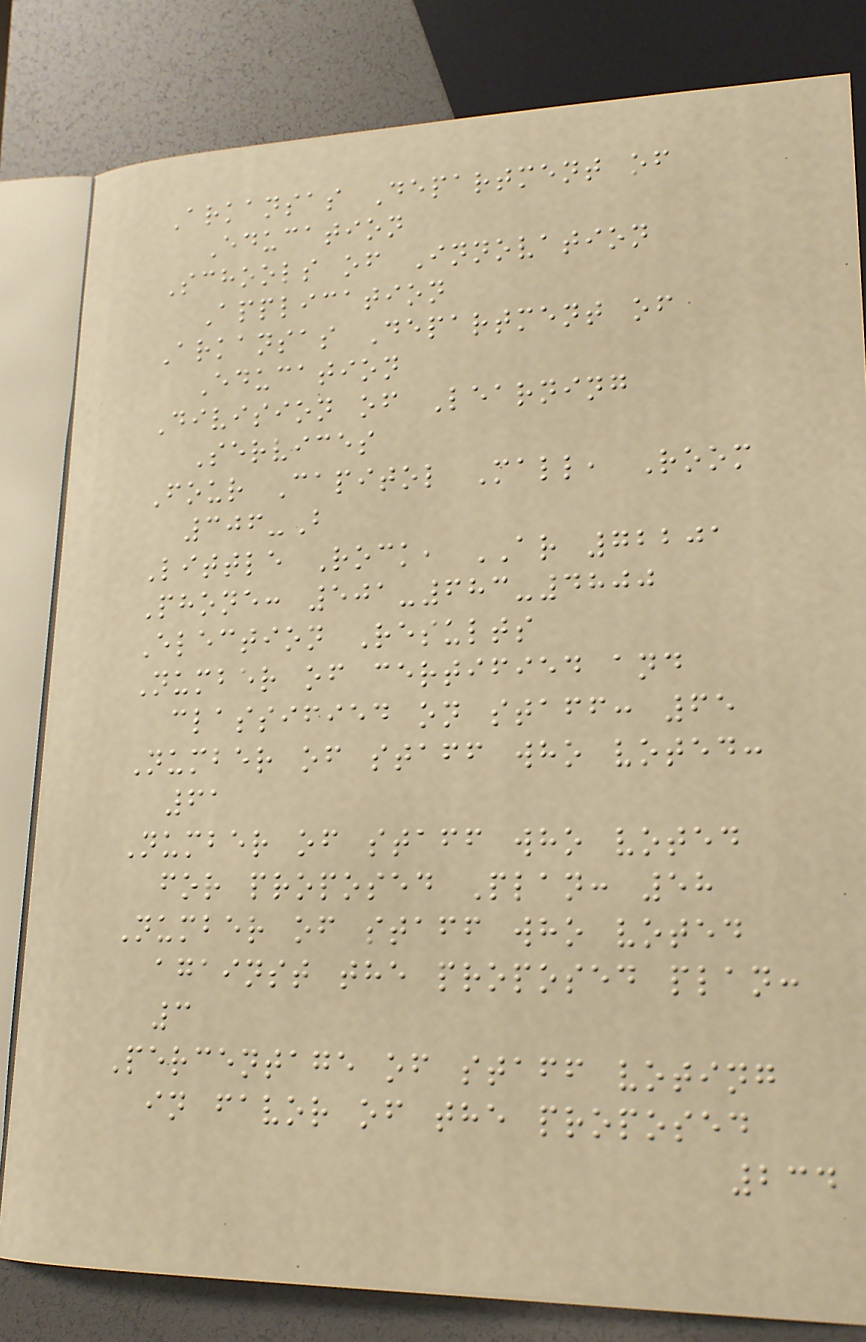Arkansas Department of
Education
Schools of Innovation
Application
Arkansas Department of
Education
Division of Learning
Services
Four Capitol Mall, Room
306-B
Little Rock, AR 72201
Phone: 501-683-4800
Election Results
Number of certified and
classified on staff: 65
Number of staff who voted:
61
Number of staff who voted
for proposed Plan: 58
Number of staff who voted
against the proposed plan:
3
Percentage of staff voting
in favor of the proposed
234
